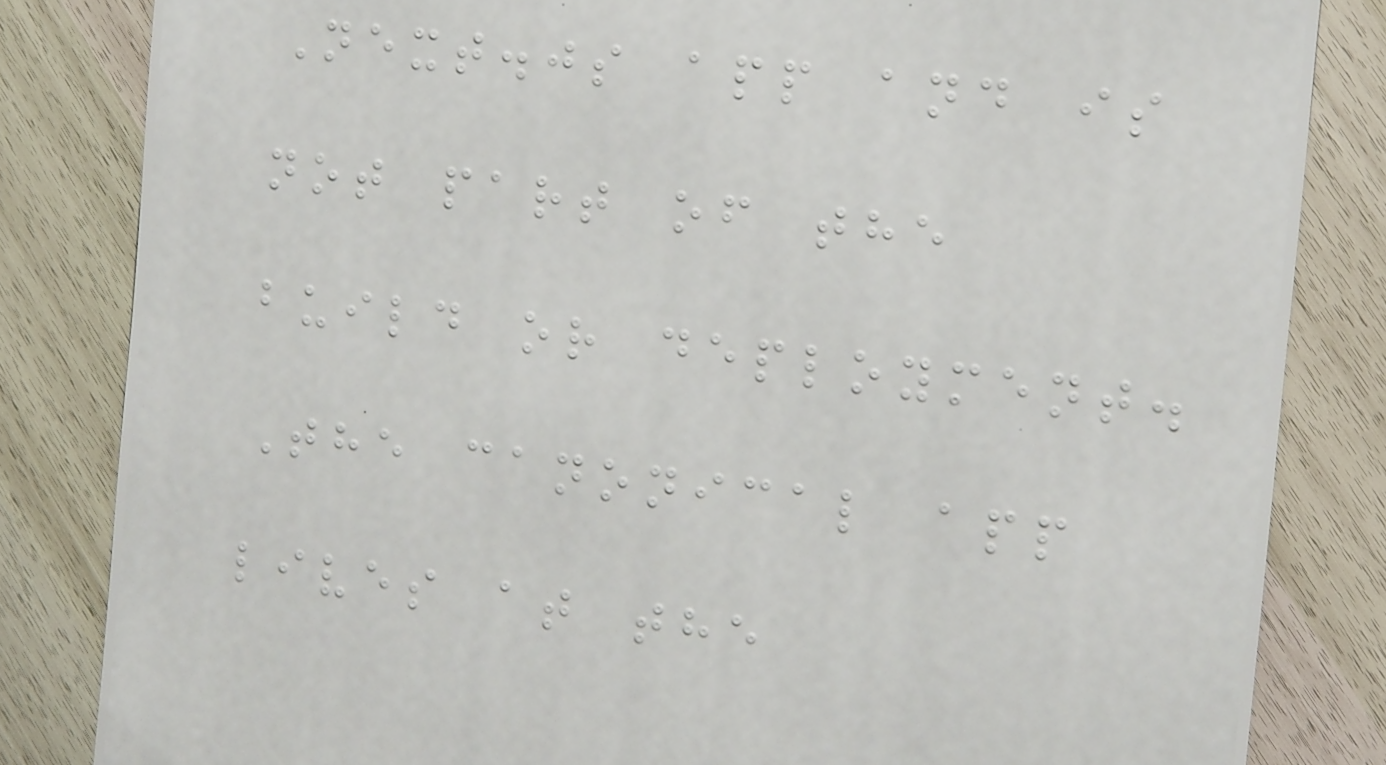Next.js app and is
not part of the
build or deployment.
The canonical app
lives at the
